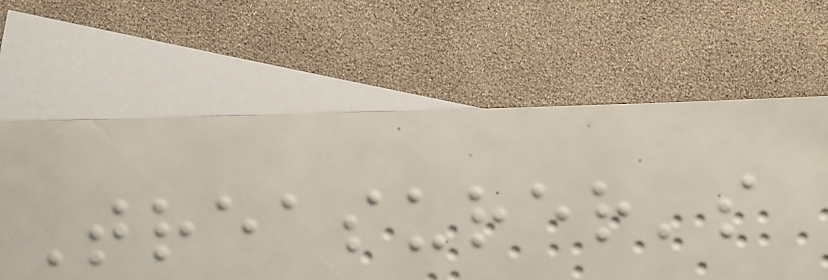Treasurer's
